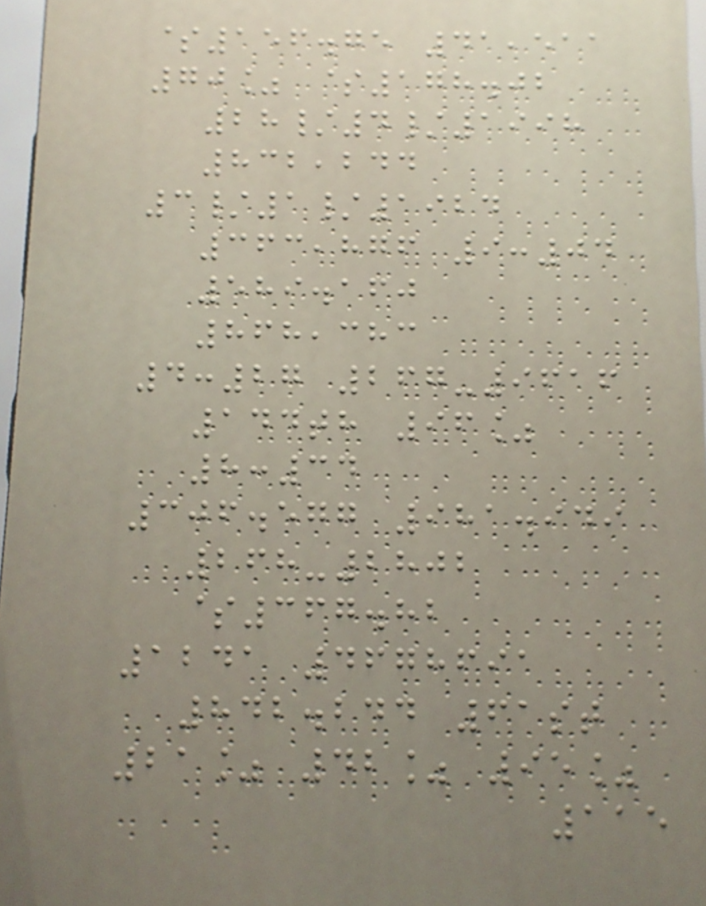$156.75 41,511
70% $178.02
28/4/1998
832,244
3/1/1924
363,876 9:04
589.160
868,383
4:27 267-9616
144th 96%
8:34
306.577 981.949
268-2802
$367.82
1241 4678691
842.244 61st
21% 42% 95%
115
